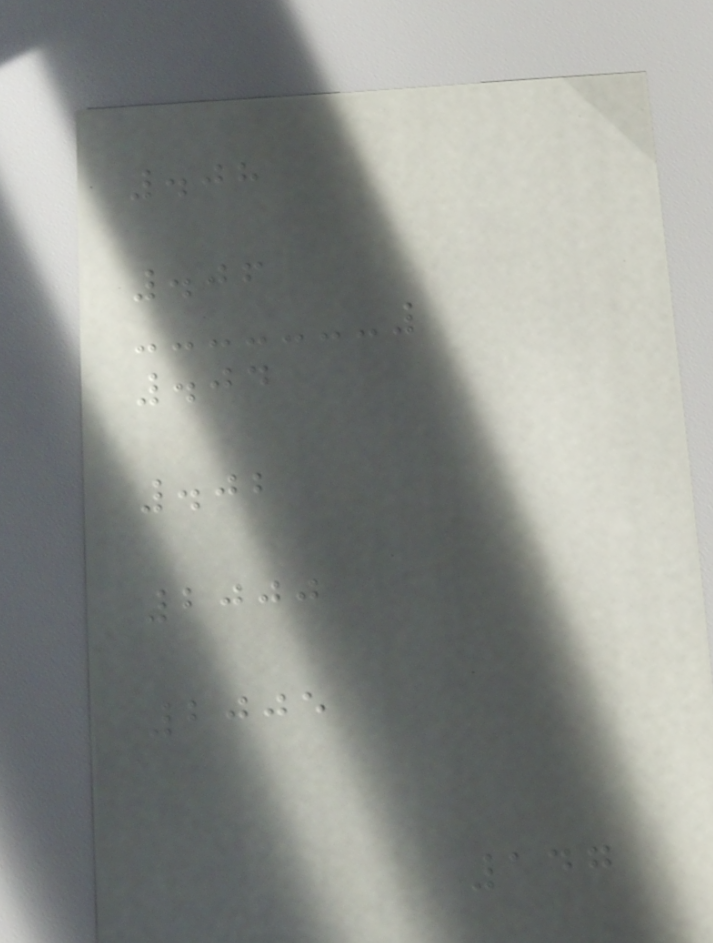.08
.06
.04
.02
2000
2005
147
